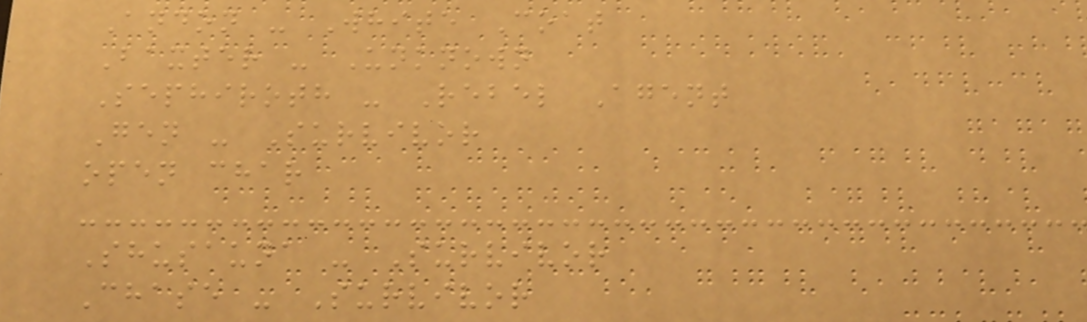Andon - White Coat
Baxter - Unknown
Sephiroth - Rebel Agent
Gen - Survivor
open char
Shusauna - Survivor
Chase - Survivor
